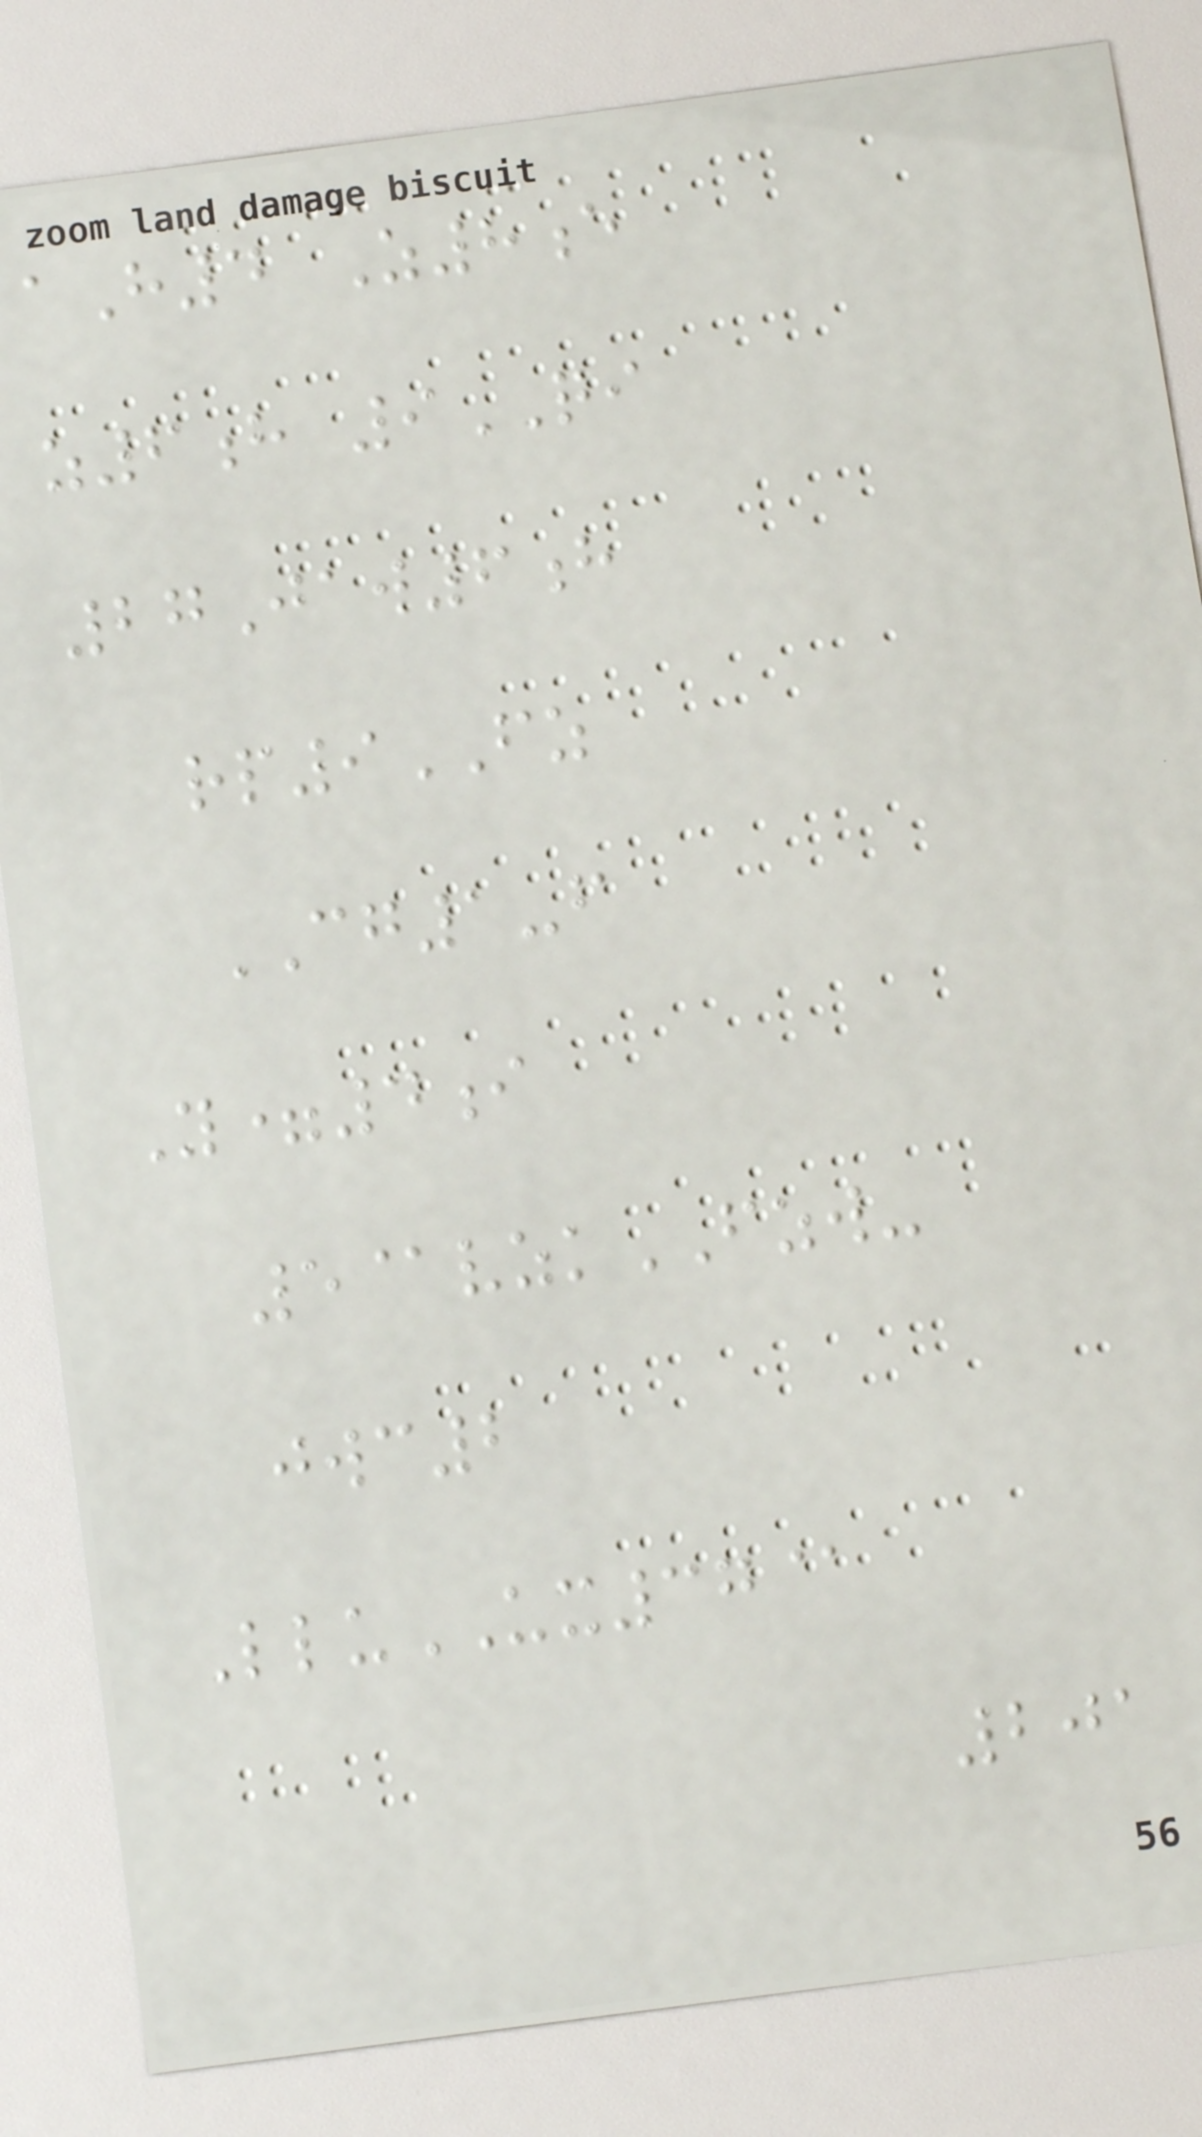aH4 Z8e
z6h 9QI
27Jaw6h
rp9FZ
CG1-f
Y=4i
5@vzkFZW-
jwc2
LluUX37@
201
